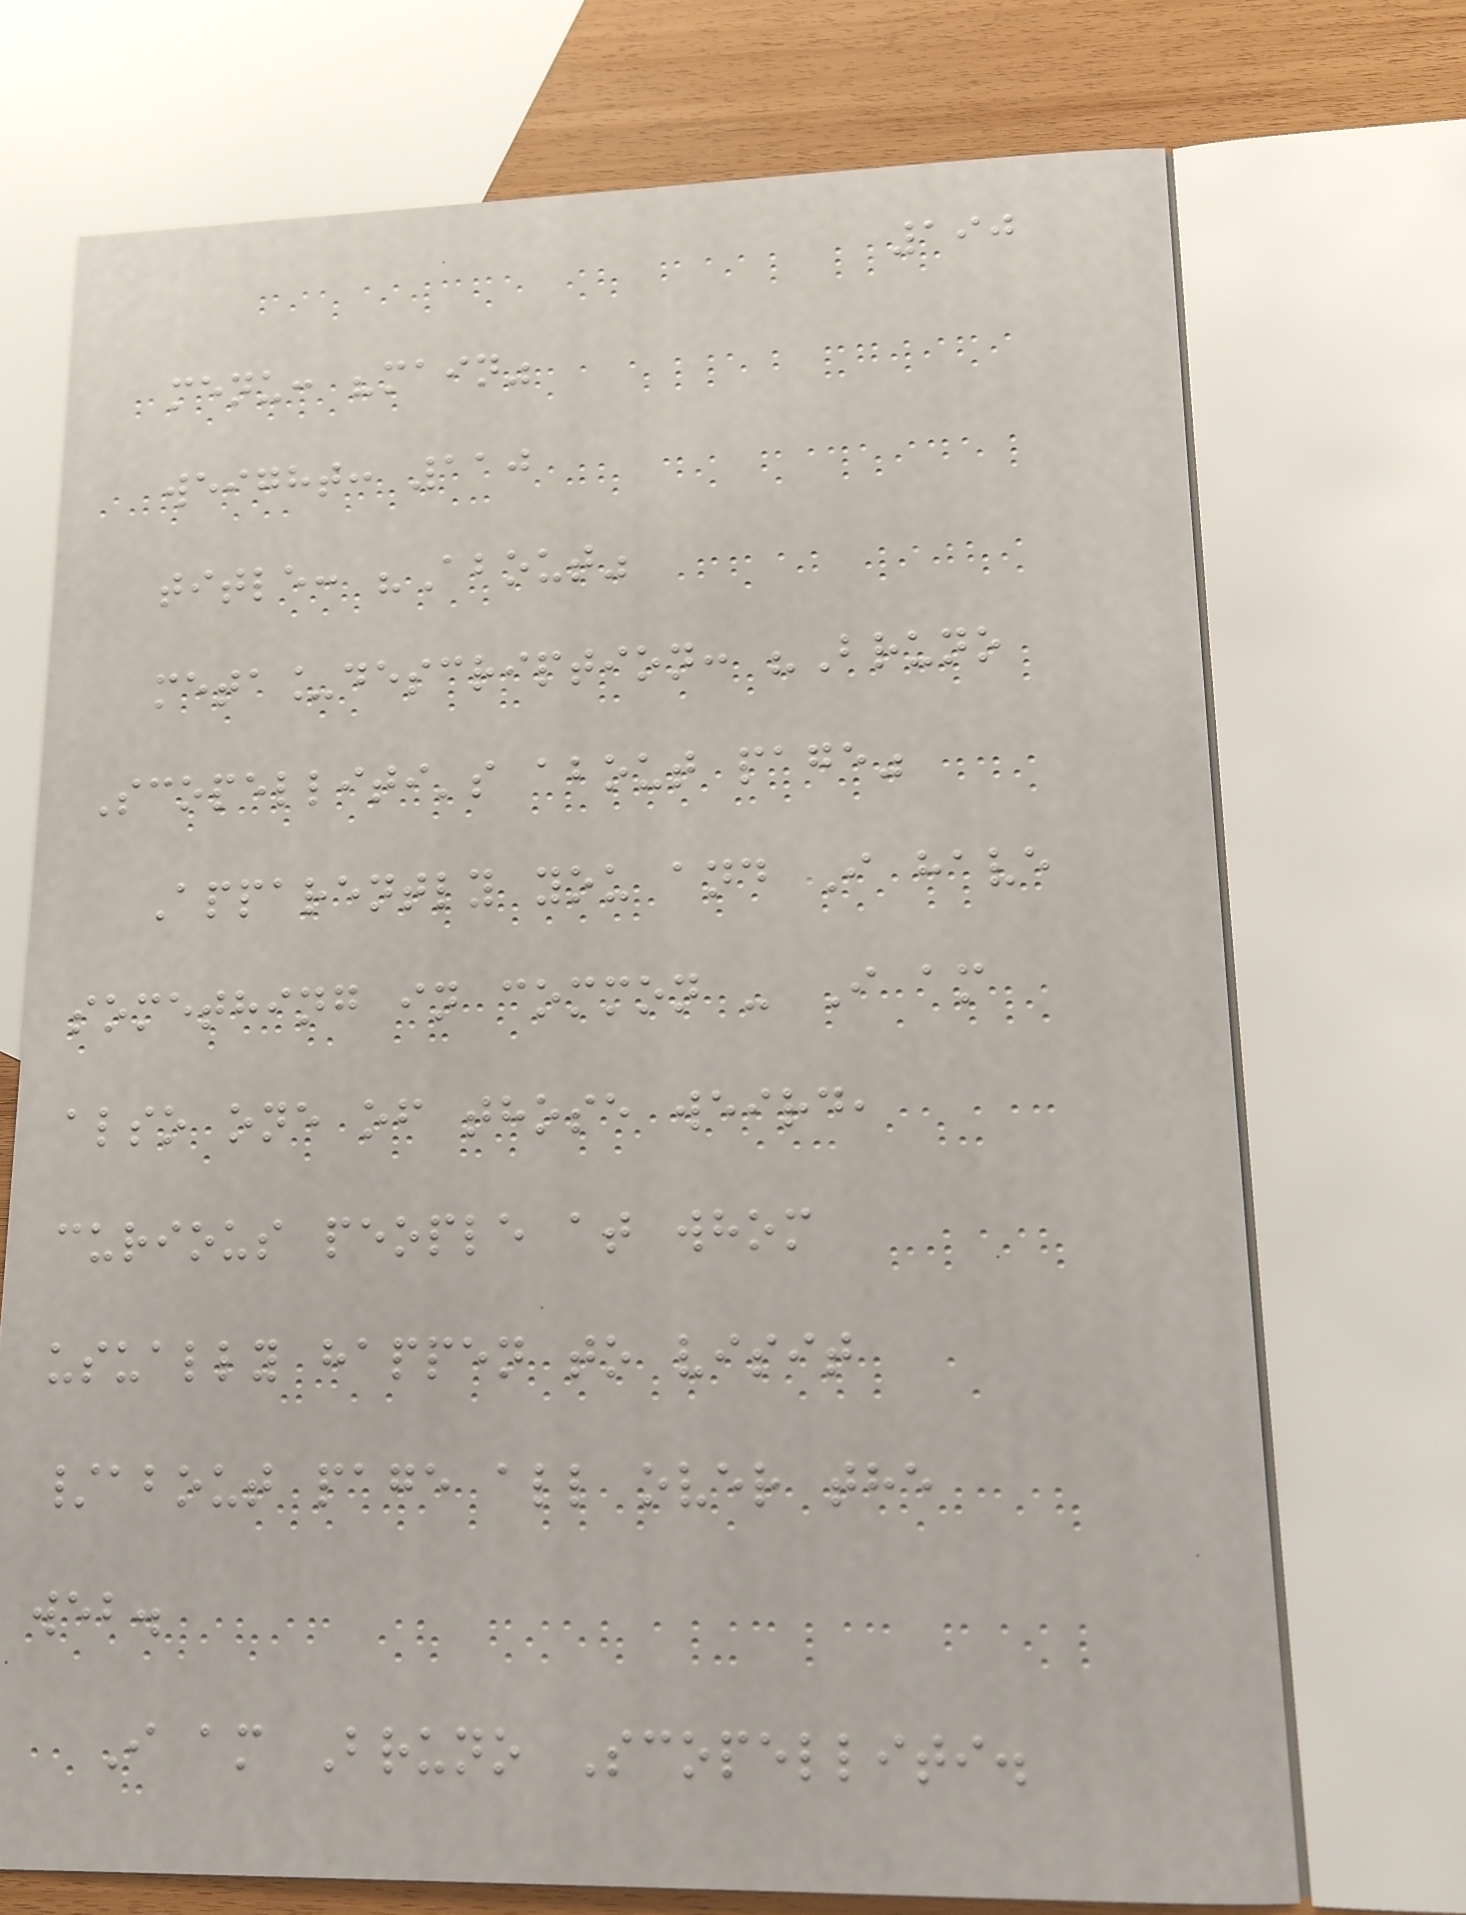190
menu: "main"
weight: 110
title: "About"
meta_description: "Bruno
Scopelliti's about page"
Apparently you and I have
something in common - I am
also one of those weird,
curious people at whom
usually happen to visit
/about page all over the
web.
I am Bruno Scopelliti.
